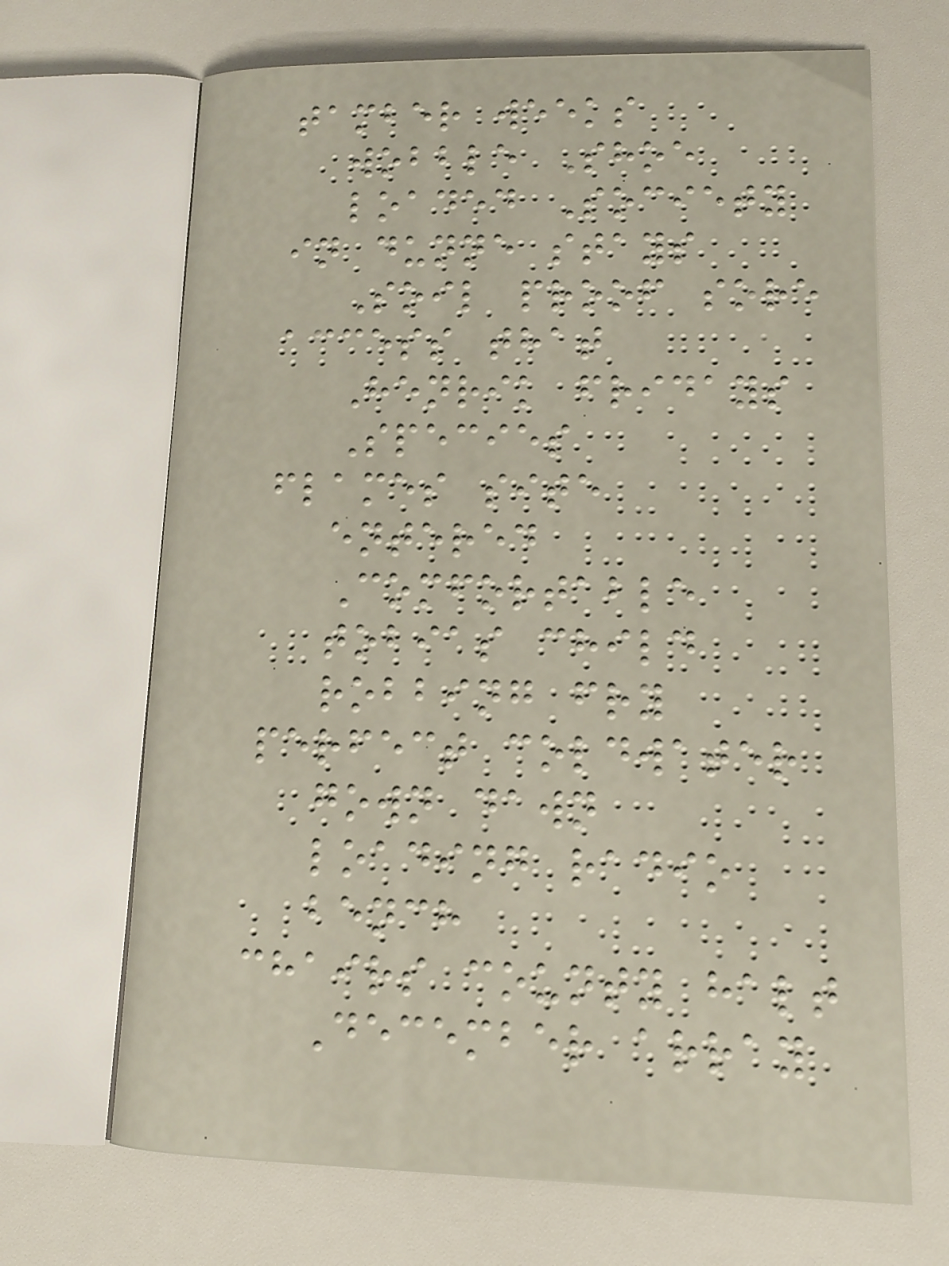tamber weeks
wobble Shoe
loaded Society
in dunne stays
Soil proof sore
access that
Henrik fridays
Species
flames site
entered
Comfortable
tobias child
robbing fry
perfect coldwater
gown dawn
loading radio
bench
chairs county halt
December array
